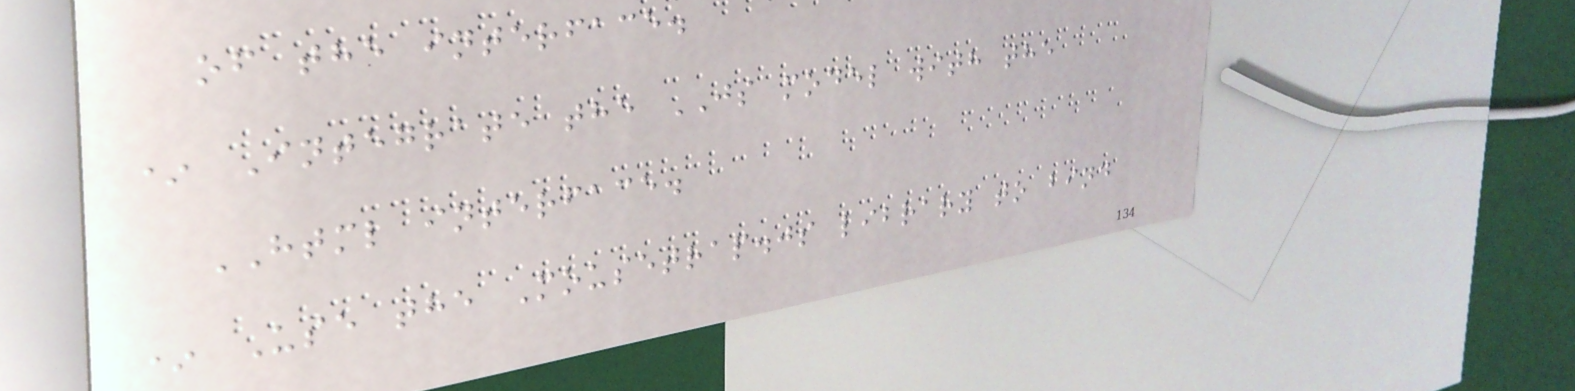of the interface.
* Integrate the JS model with the
HTML interface.
* Use the Mousetrap.js library to bind
